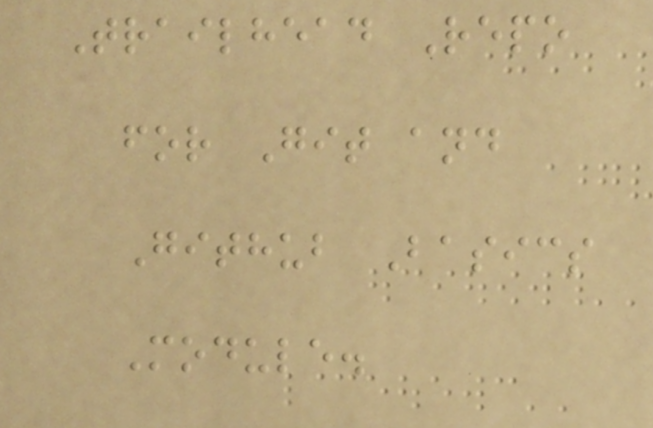Trailhead Repo
for Git and
Github Basics
Module.
